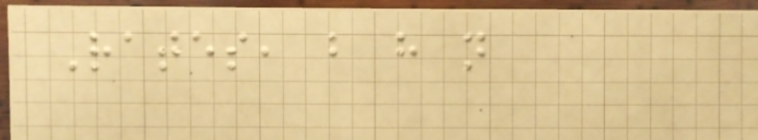Rates, but have not
